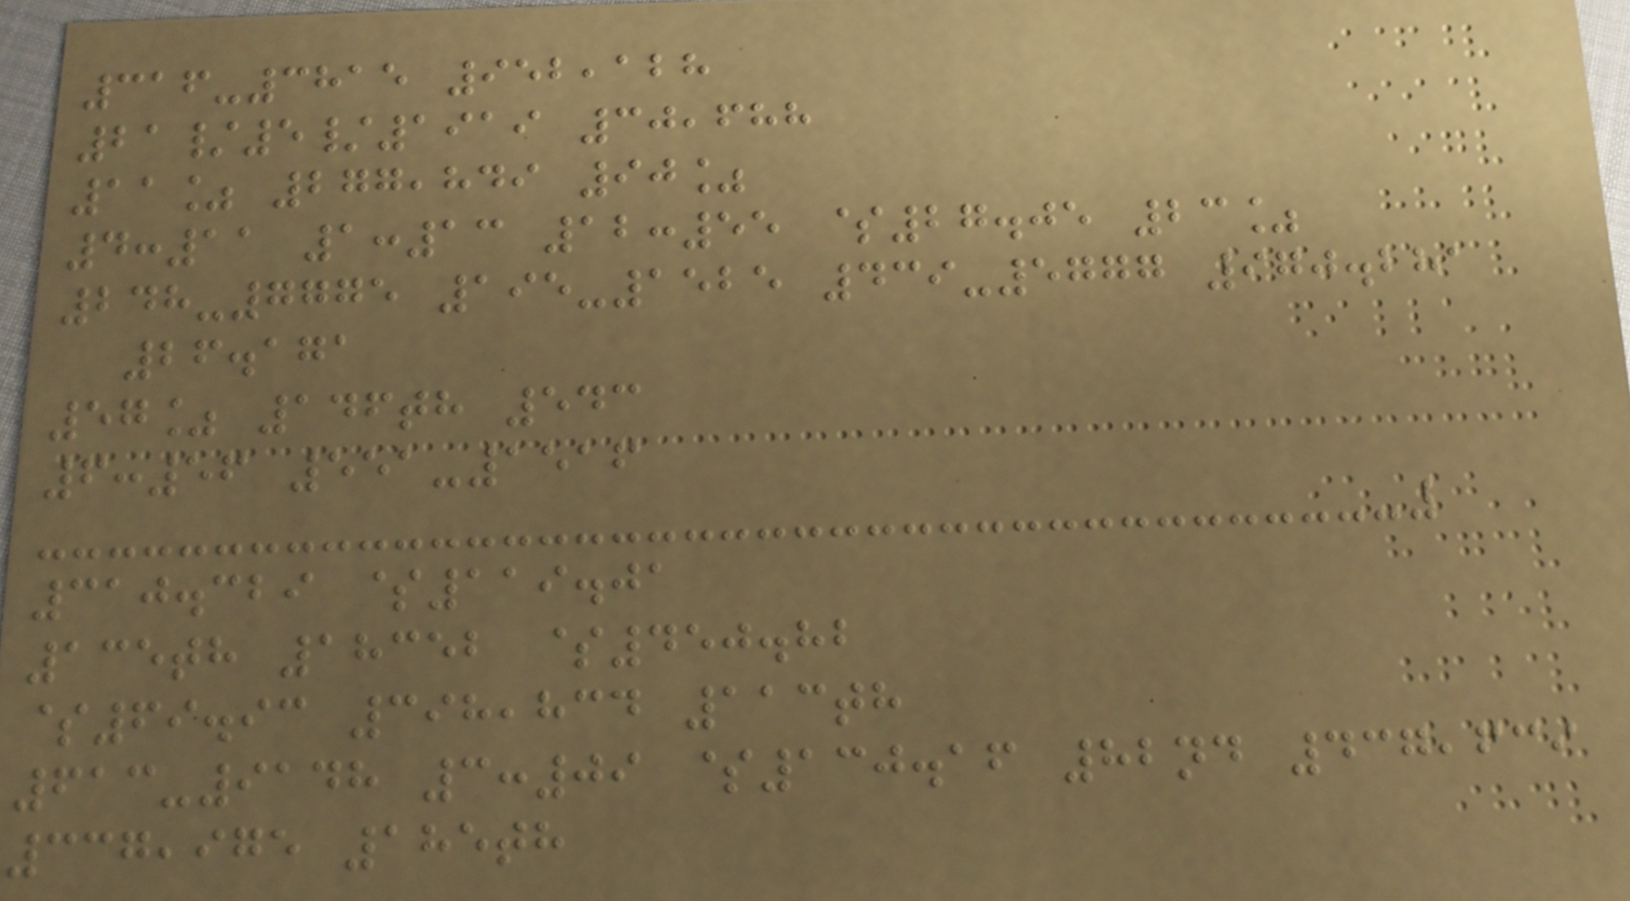316-3815 952,128
21/5/1919 30,688
11% 277,849 90%
4:11 1:13 12:55 $27.05 23%
248-7775 195-1525 439-5777 970.281
26.171
57% 146th 543
6:56 551-1516
310.329 $119.01
135th 18352 $450.82
$69.93 398,834 113th
613-9148 3:09 $130.16 82nd 437,639
337,975 185th
